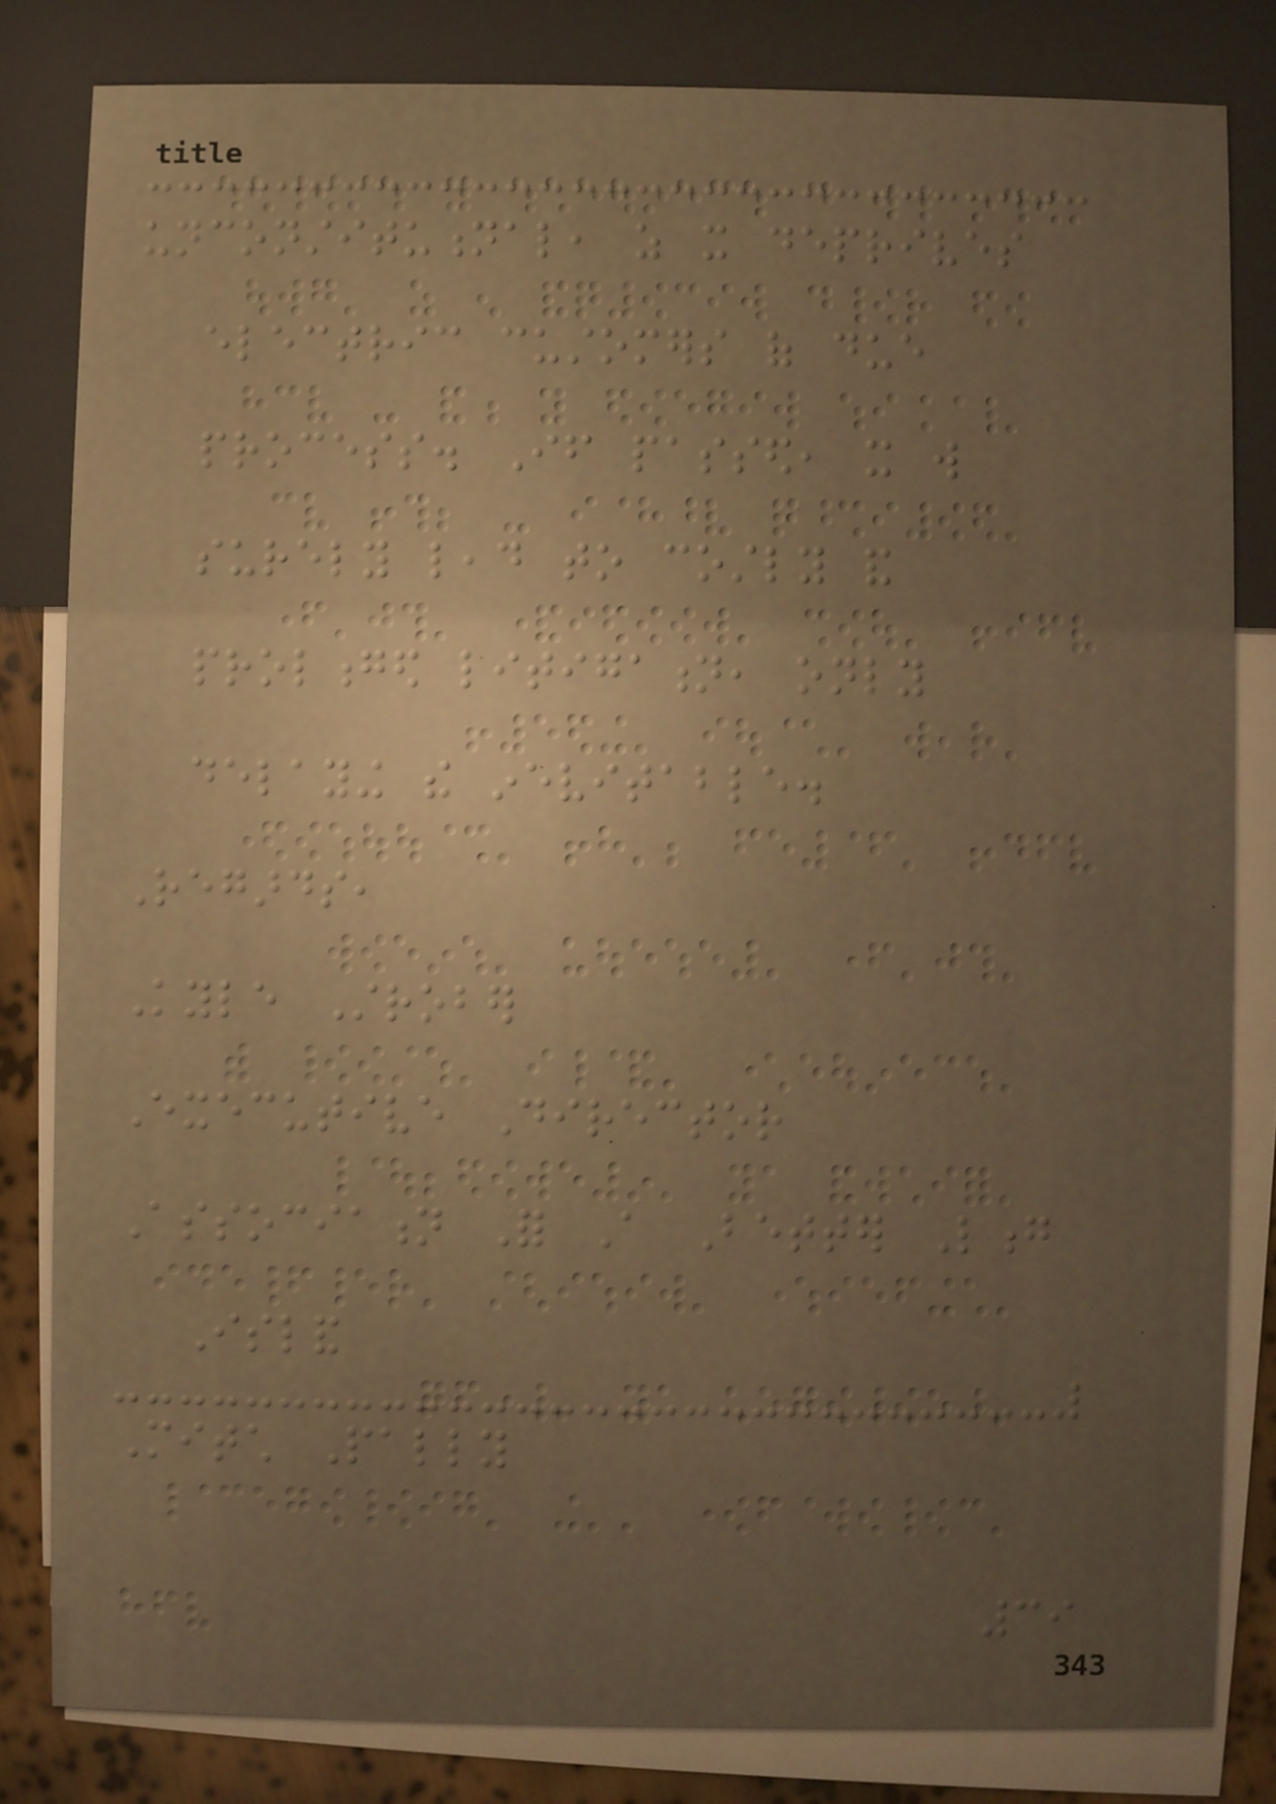unconstitutional, as it deprives
electric customers of due
process. If passed, it will
surely lead to costly and
prolonged litigation, only
delaying the inevitable.
Regards,
Kyle Strober
Executive Director
Association For A Better Long
Island
Mitch Pally
39
